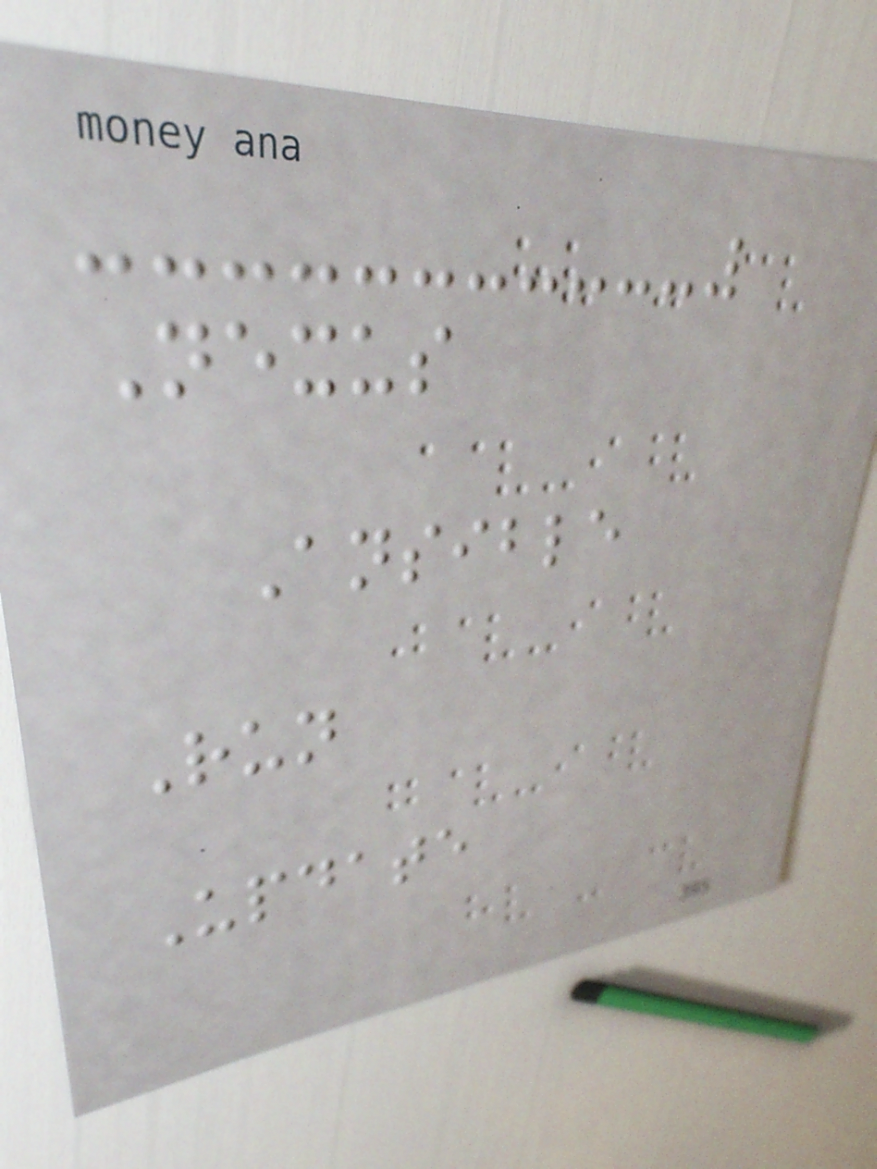Nexus
Ansible
Run
Update
